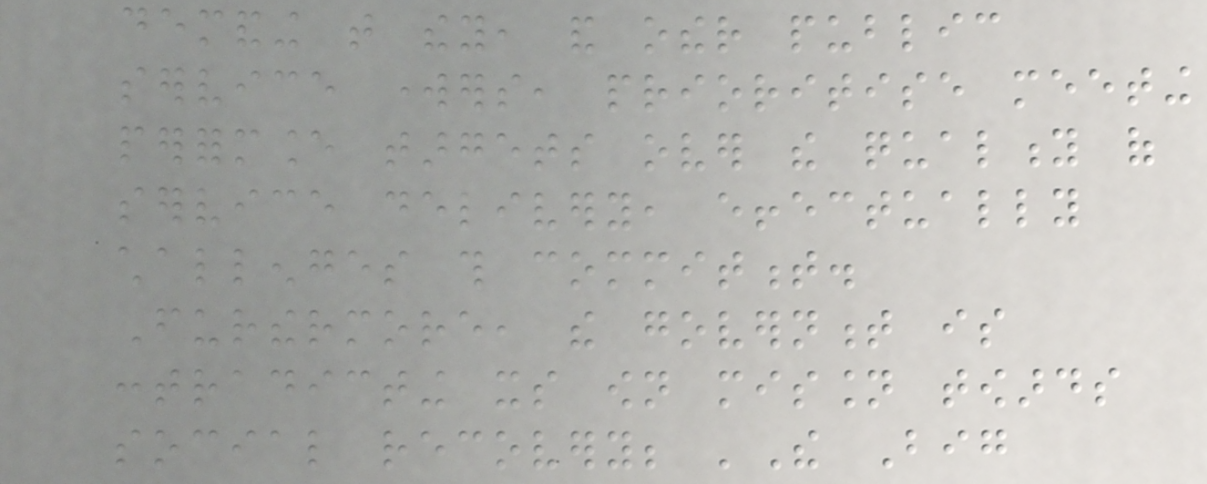demanding that they, and other public
service workers, prioritise meeting
performance targets over the quality of
service delivery, effectually
challenges this commitment.
Furthermore, the government is
contradicting its own mission towards
social recovery; 'The Big
